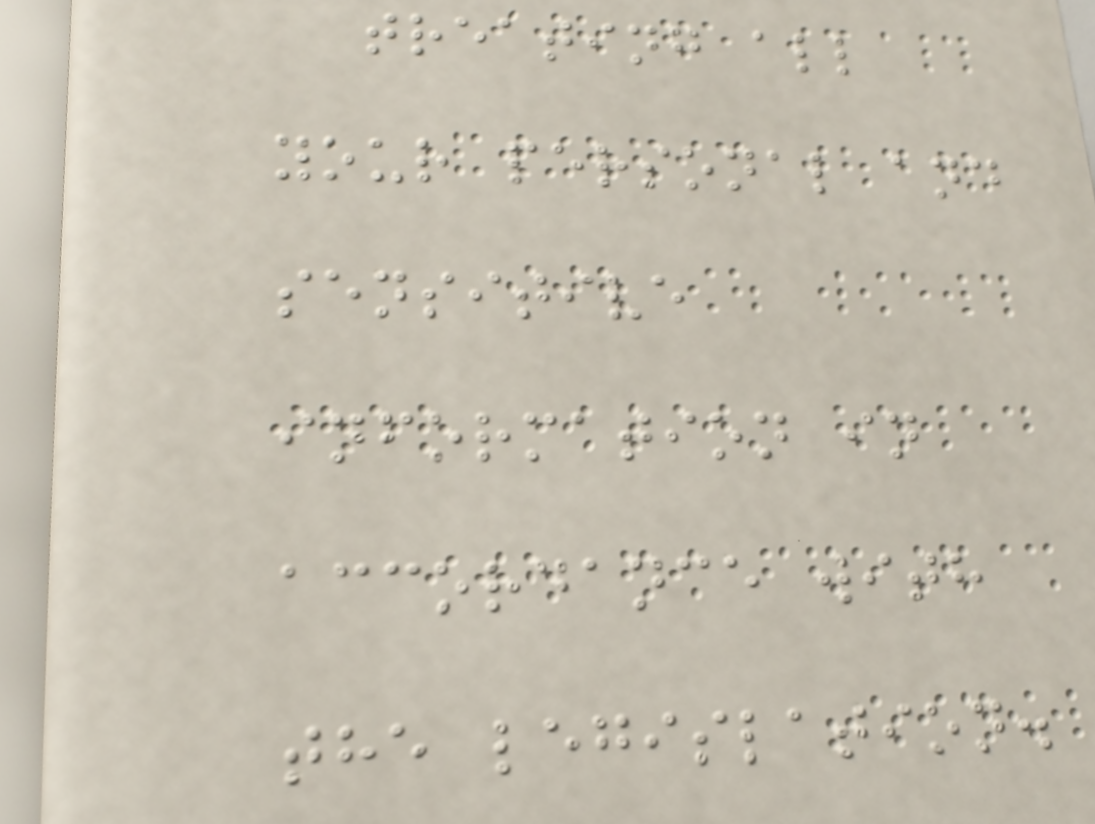treating all
your personal and
sensitive
information in
accordance with
the legislation.
